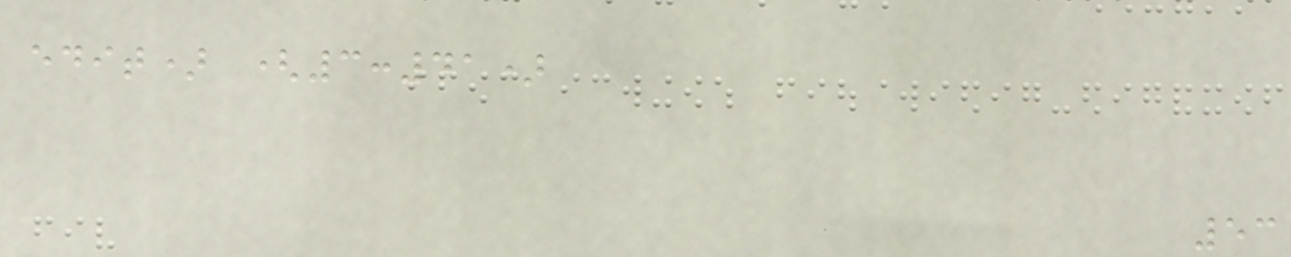edit) (3:41)
53
